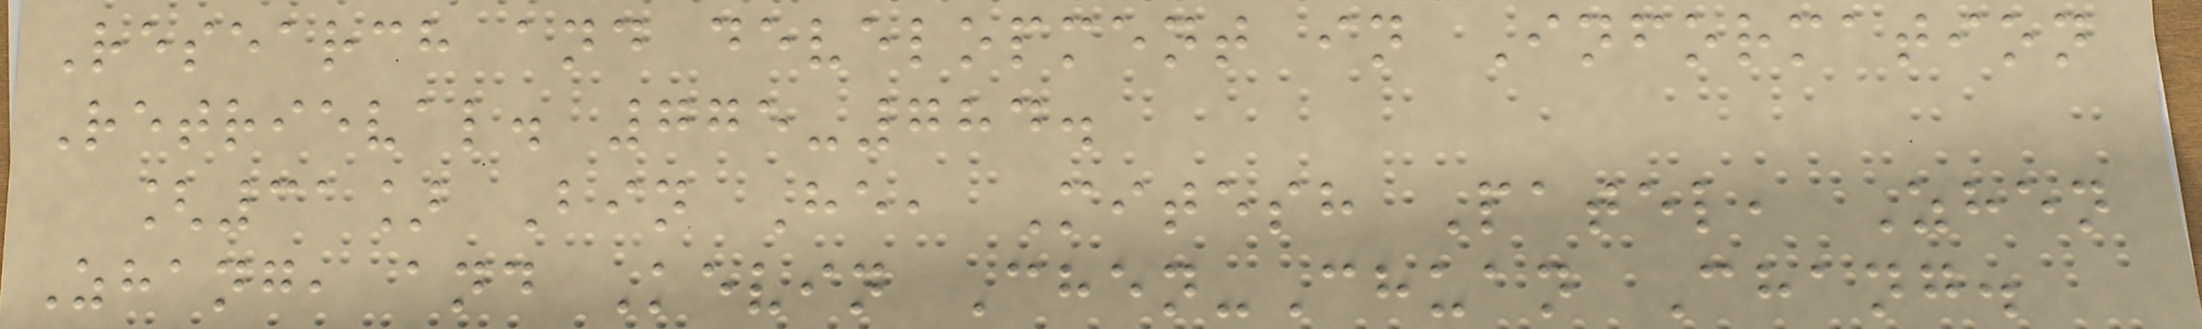Research and development in Information
Retrieval. 775-784.
[31] Bin He, Mitesh Patel, Zhen
Zhang, and Kevin Chen-Chuan Chang.
